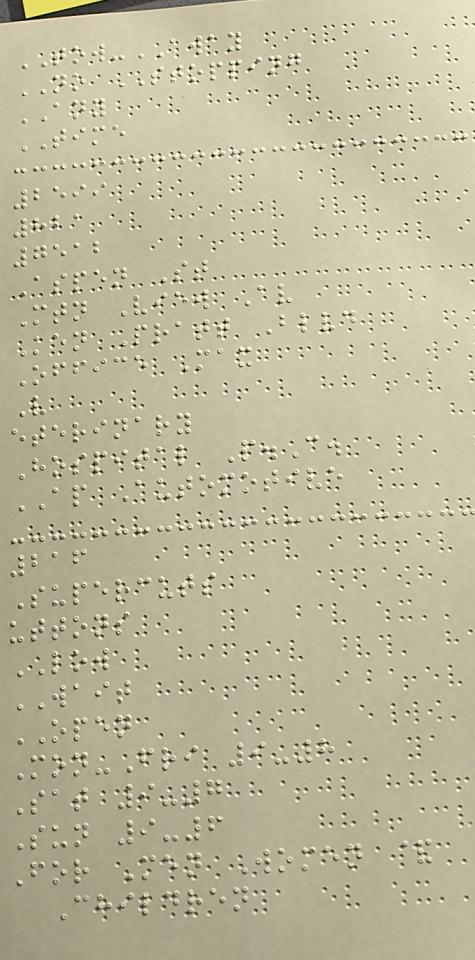TOW-AWAY
NO STOPPING
ANY
TIME
2599
821
7512
Aspen St
Mtn View Av
Ken Pratt Blvd
Office Max
V
eterinary
Hospital P.C.
AP Automotive
216
Supercuts
uttons
LOW
WAIT
OPEN
Mon-Fri 9-8
Sat 9-7
Sun 9-6
For Men Women &
Children
